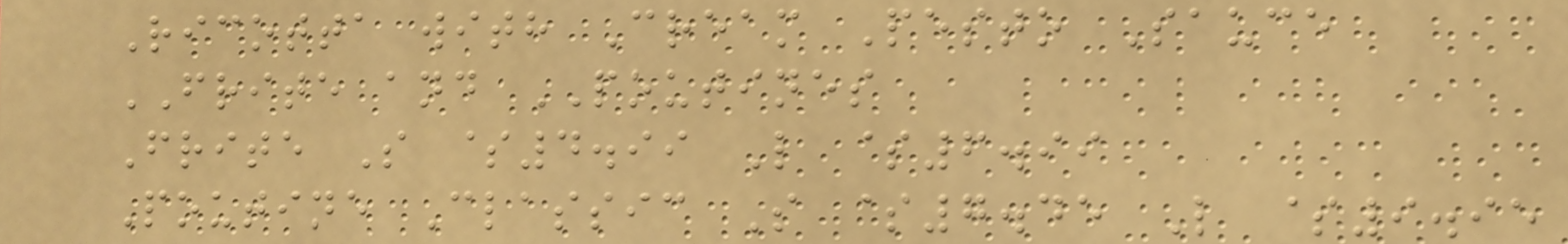Ricotta with Cream Pesto Sauce
FRITE and POUTINES
Frite S $4.99 L $6.99
Poutine Classic S $7.45 L $9.95
